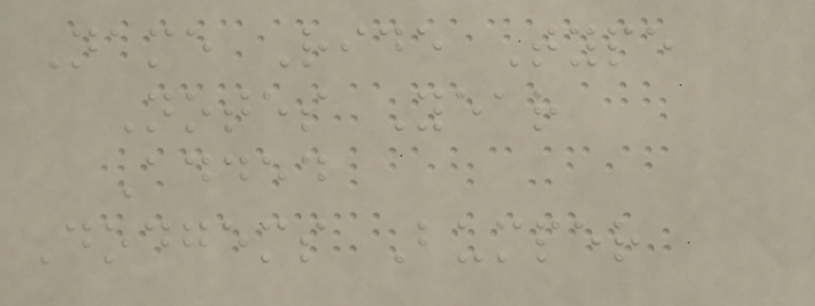Name Ride Type
Notes Year
Added
Dodgems Bumper
